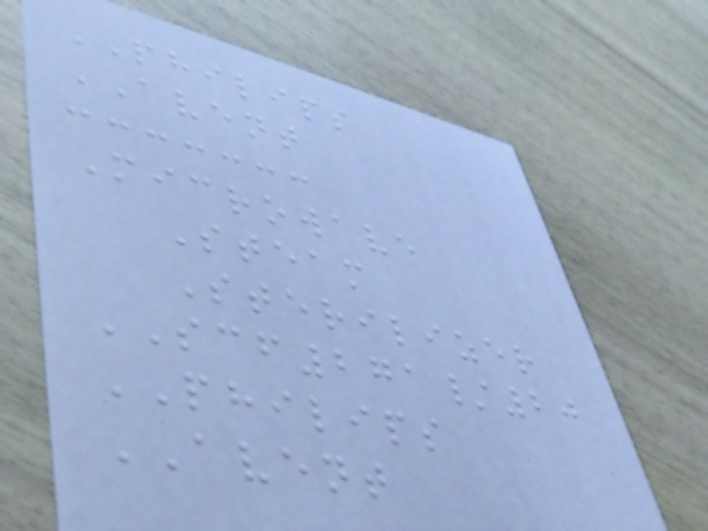PHILIPS
AVENT
Microwave
Steam
Sterilizer
SCF271/20
PHILIPS
AVENT
